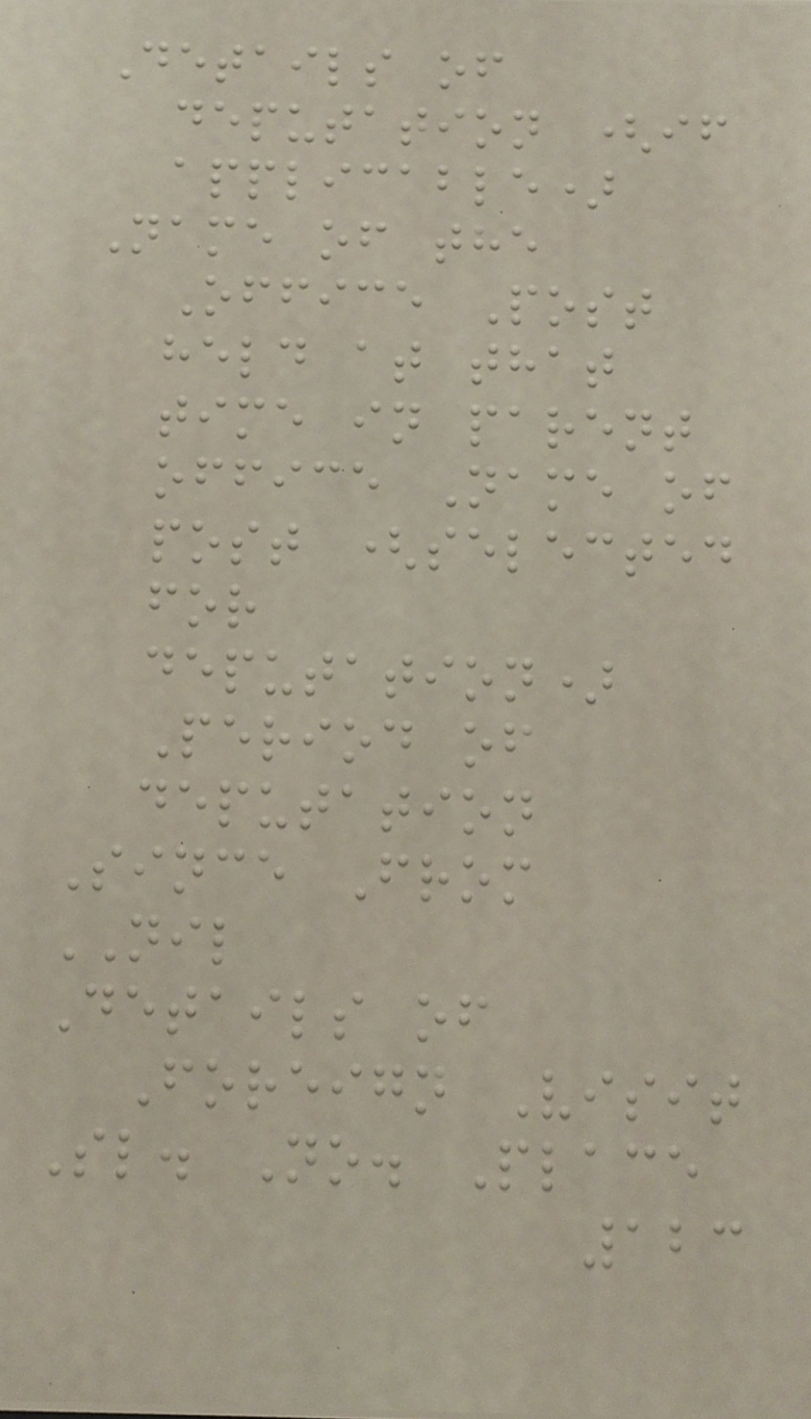Details of
deputation (if
applicable)
Name of the
Office Post
held at that
time in parent
office Name of
post (selected
for
deputation)
Period of
deputation
Since From
NIL
Details of
Foreign Visit
Sl. No. Place
123
